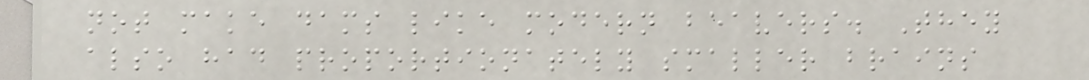not make dams like modern beavers. They
also had proportionately smaller brains
